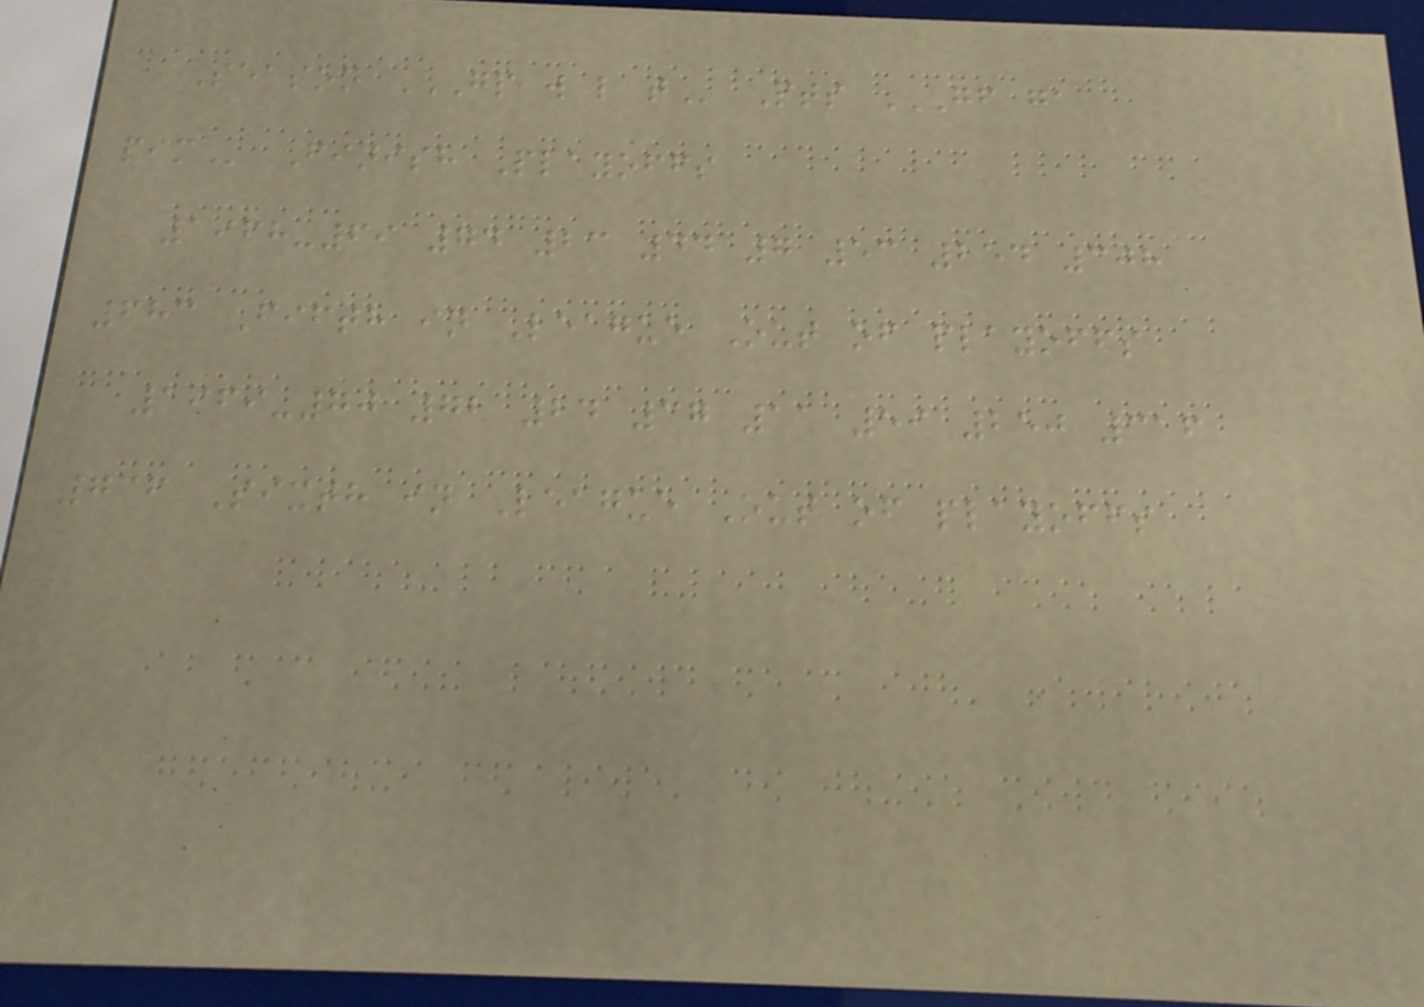Season GP W L T Pts GF GA
PIM Finish Playoffs
1968-69 74 23 44 7 53 254 308
683 Fifth in League Out of playoffs
1969-70 72 24 37 11 59 250 316
736 Sixth in League Out of playoffs
